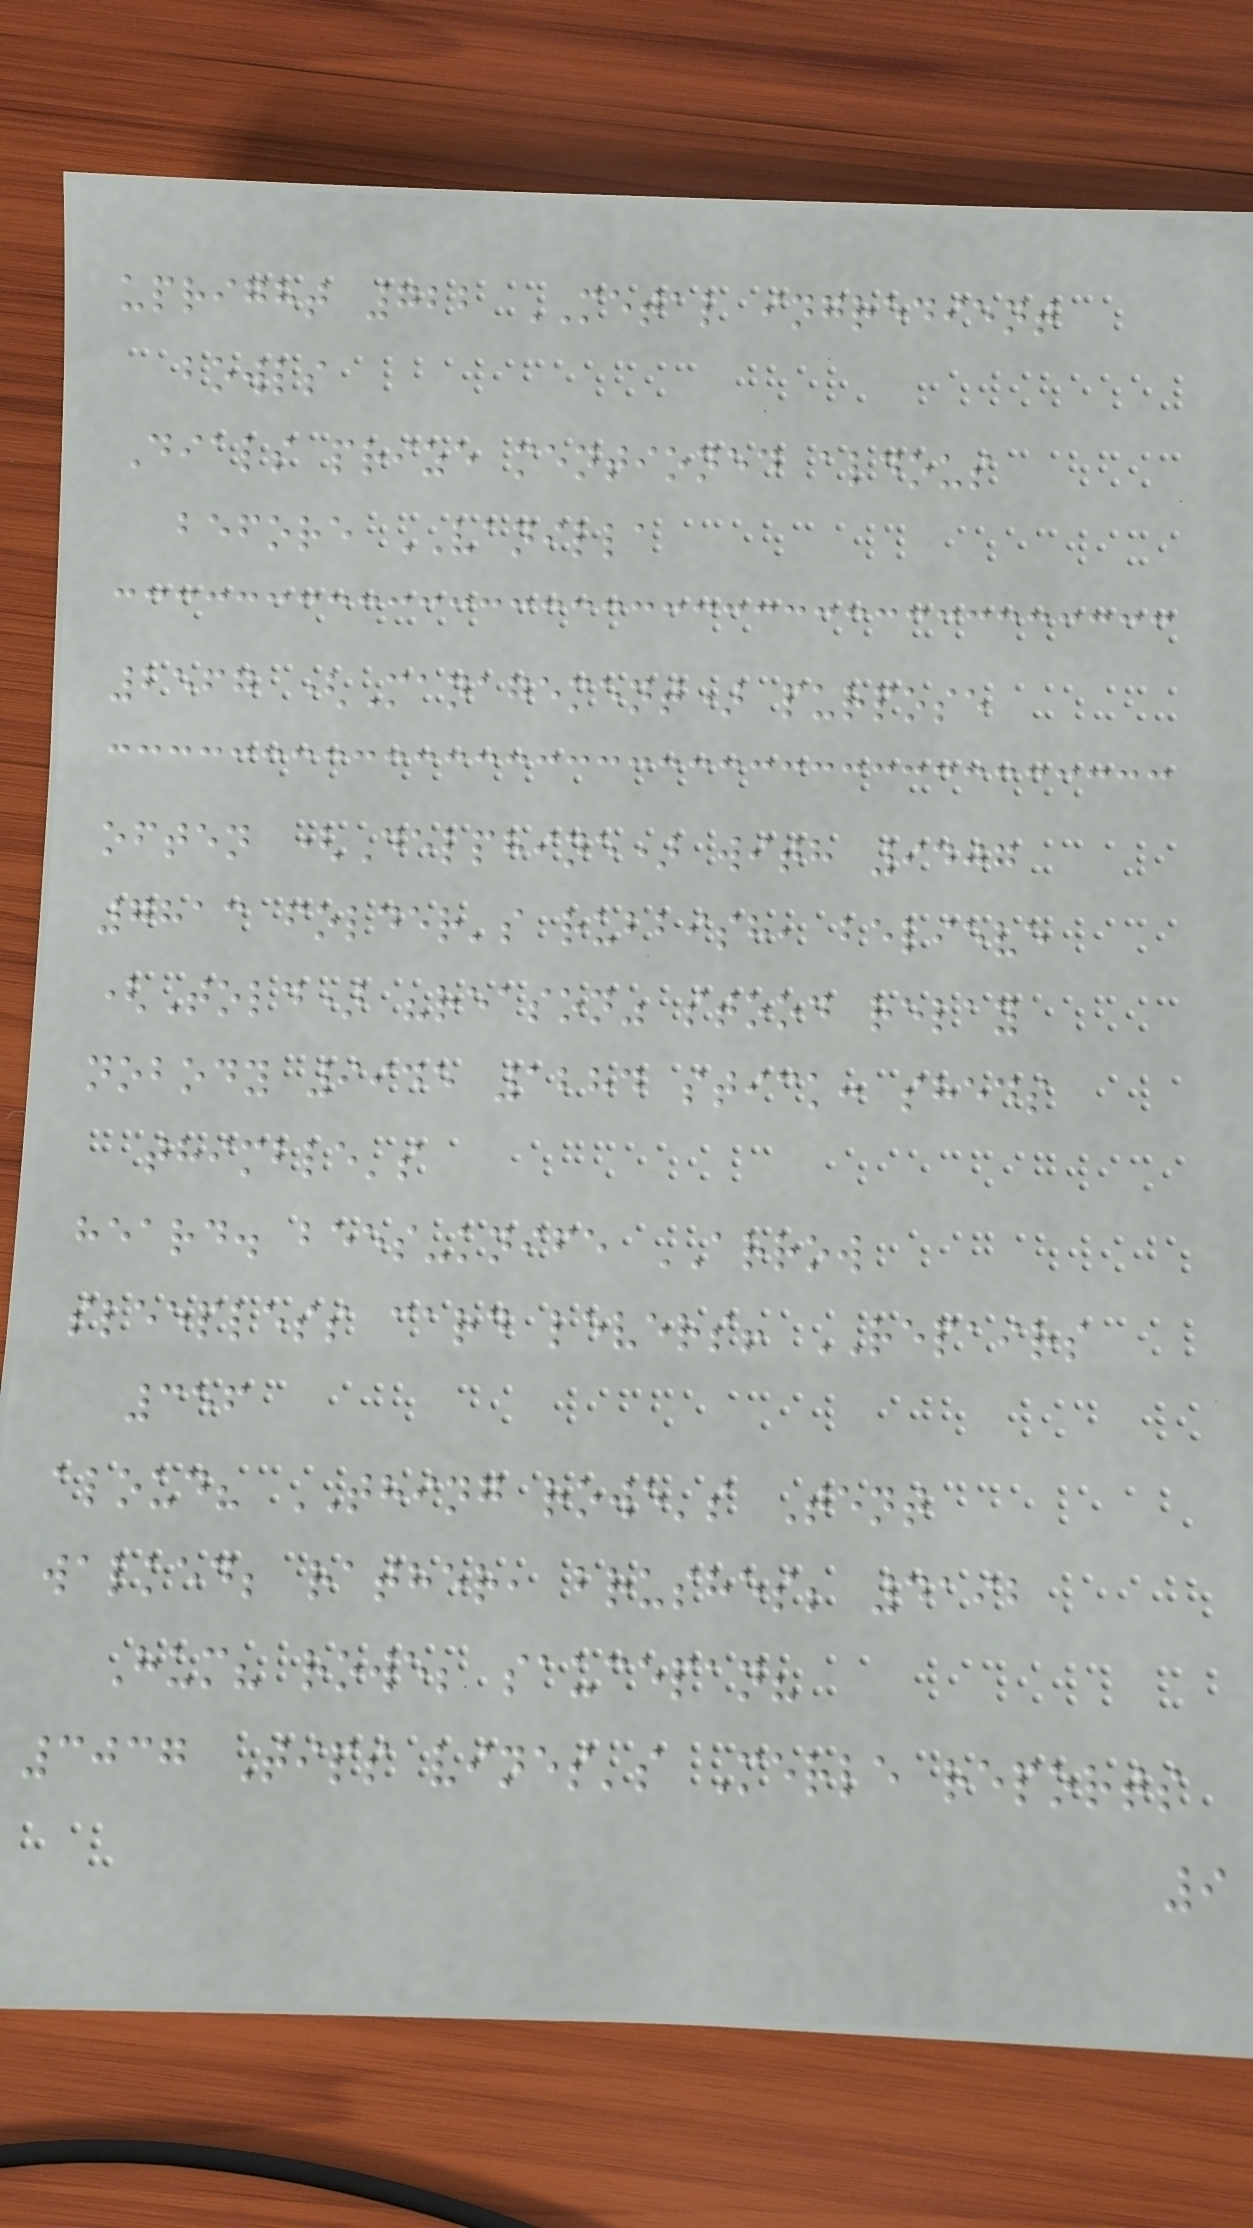upright 722 METAL ingredient
bowls
Dials prize mentioned aldous
before VANILLA
2567 (Management) purpose
often (Delphine) with 9407
7813 folder's rubbish, believe
(Told) "reason" stood relay
nobody 9945 1284 stick: sheds
thimble's
heard. bees-knife ARROW
sleepless card levers! REPAIRS
356
aloud? THING rowe's Tent
walked; rather, brushes; 4192
Hum? rowe; saucepan?
3037 Tips vines's Merle reports
9
